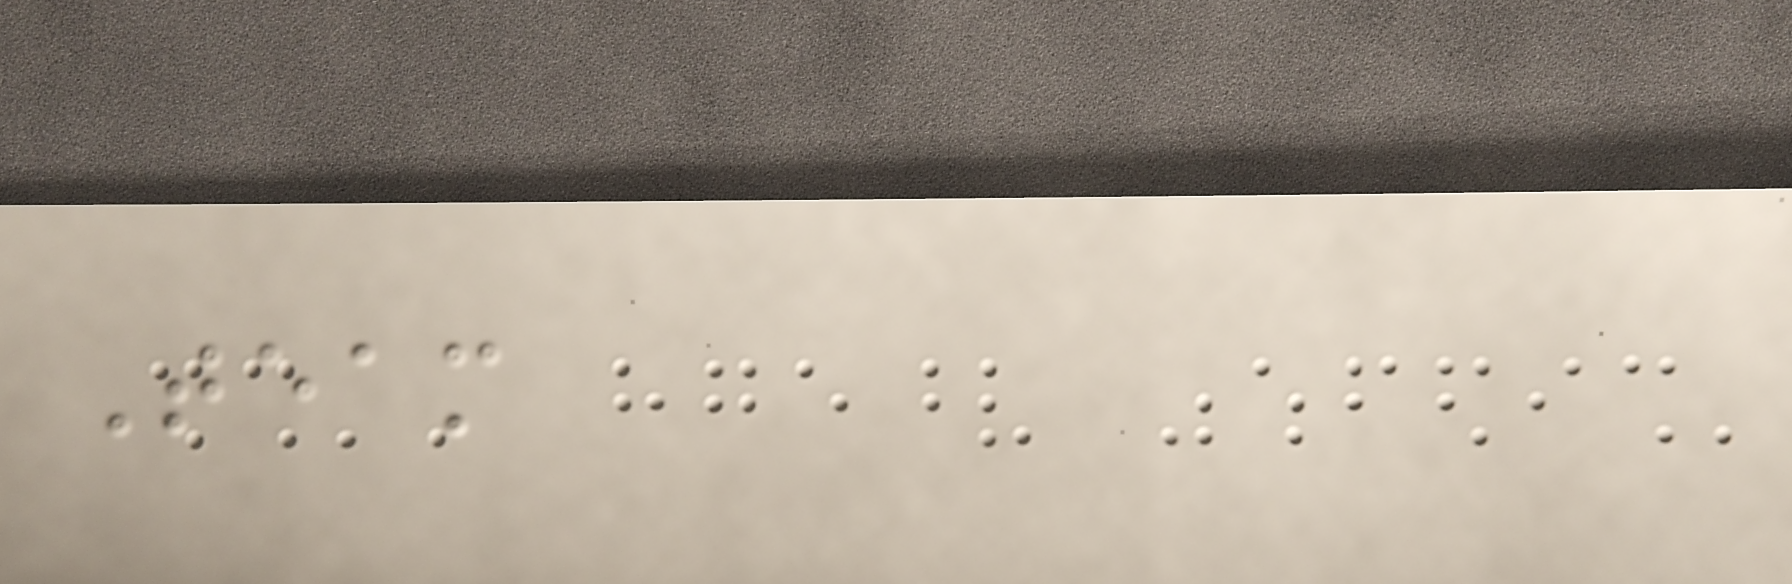Team
